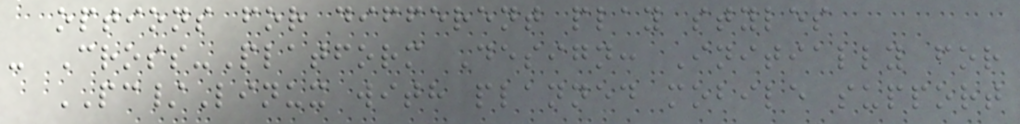options for different play styles
- Cross-Platform Design: Initially for
PC/Linux with planned mobile support
